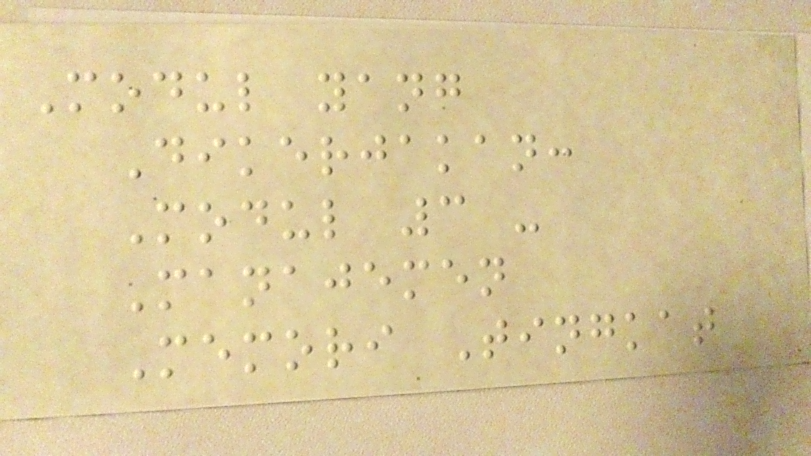Modul yang
Dikerjakan:
Modul 3 -
Manajemen
Memori Tingkat
